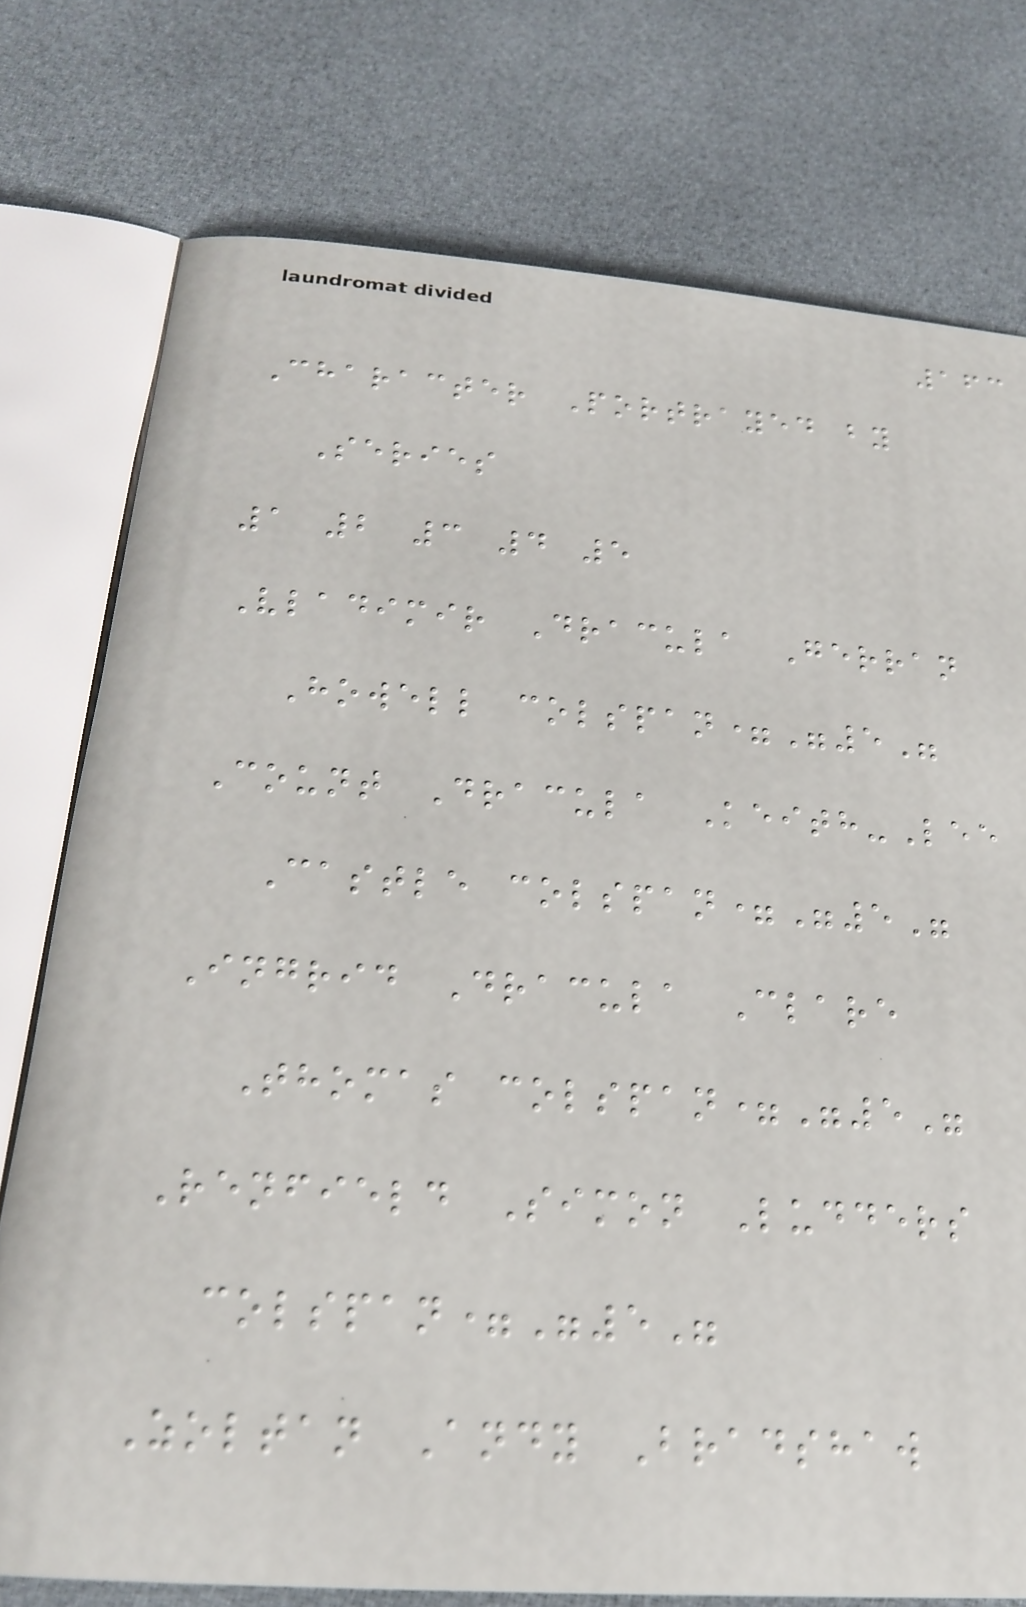163
Character Portrayed by
Series
1 2 3 4 5
Vladimir Dracula Gerran
Howell colspan="5"
Count Dracula Keith-Lee
Castle colspan="5"
Ingrid Dracula Clare
Thomas colspan="5"
Renfield Simon Ludders
colspan="5"
Zoltan Andy Bradshaw
